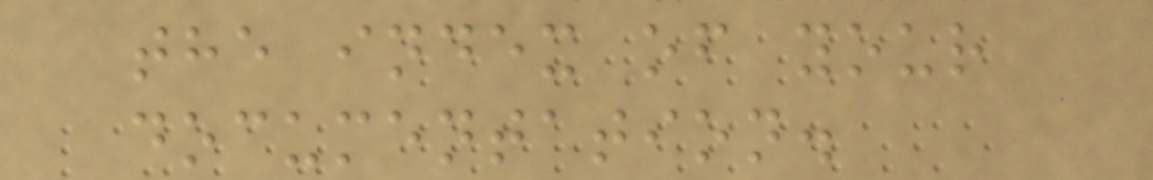the index of your
documentation.
